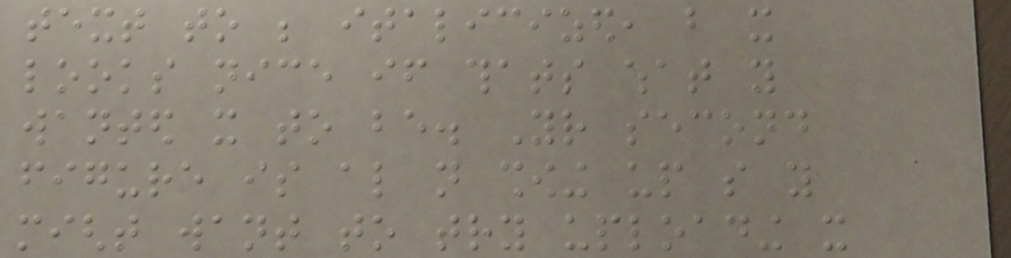text to be italicized, but it
looks nice if thats what you
wanted it to be. Your second
figure is also not showing up so you
might want to try uploading it
